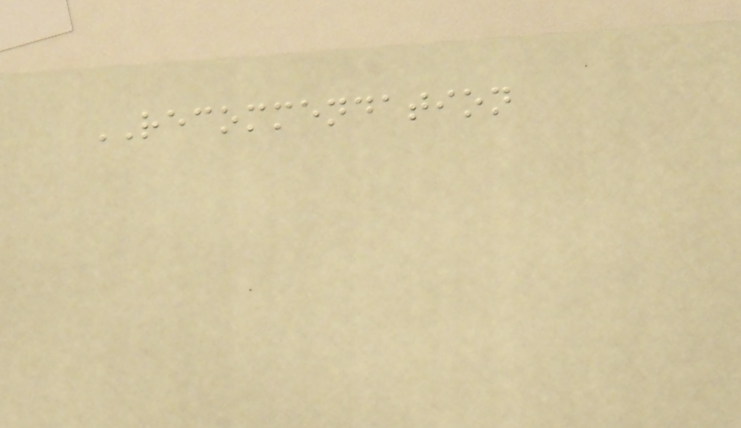RECOMMENDATION
